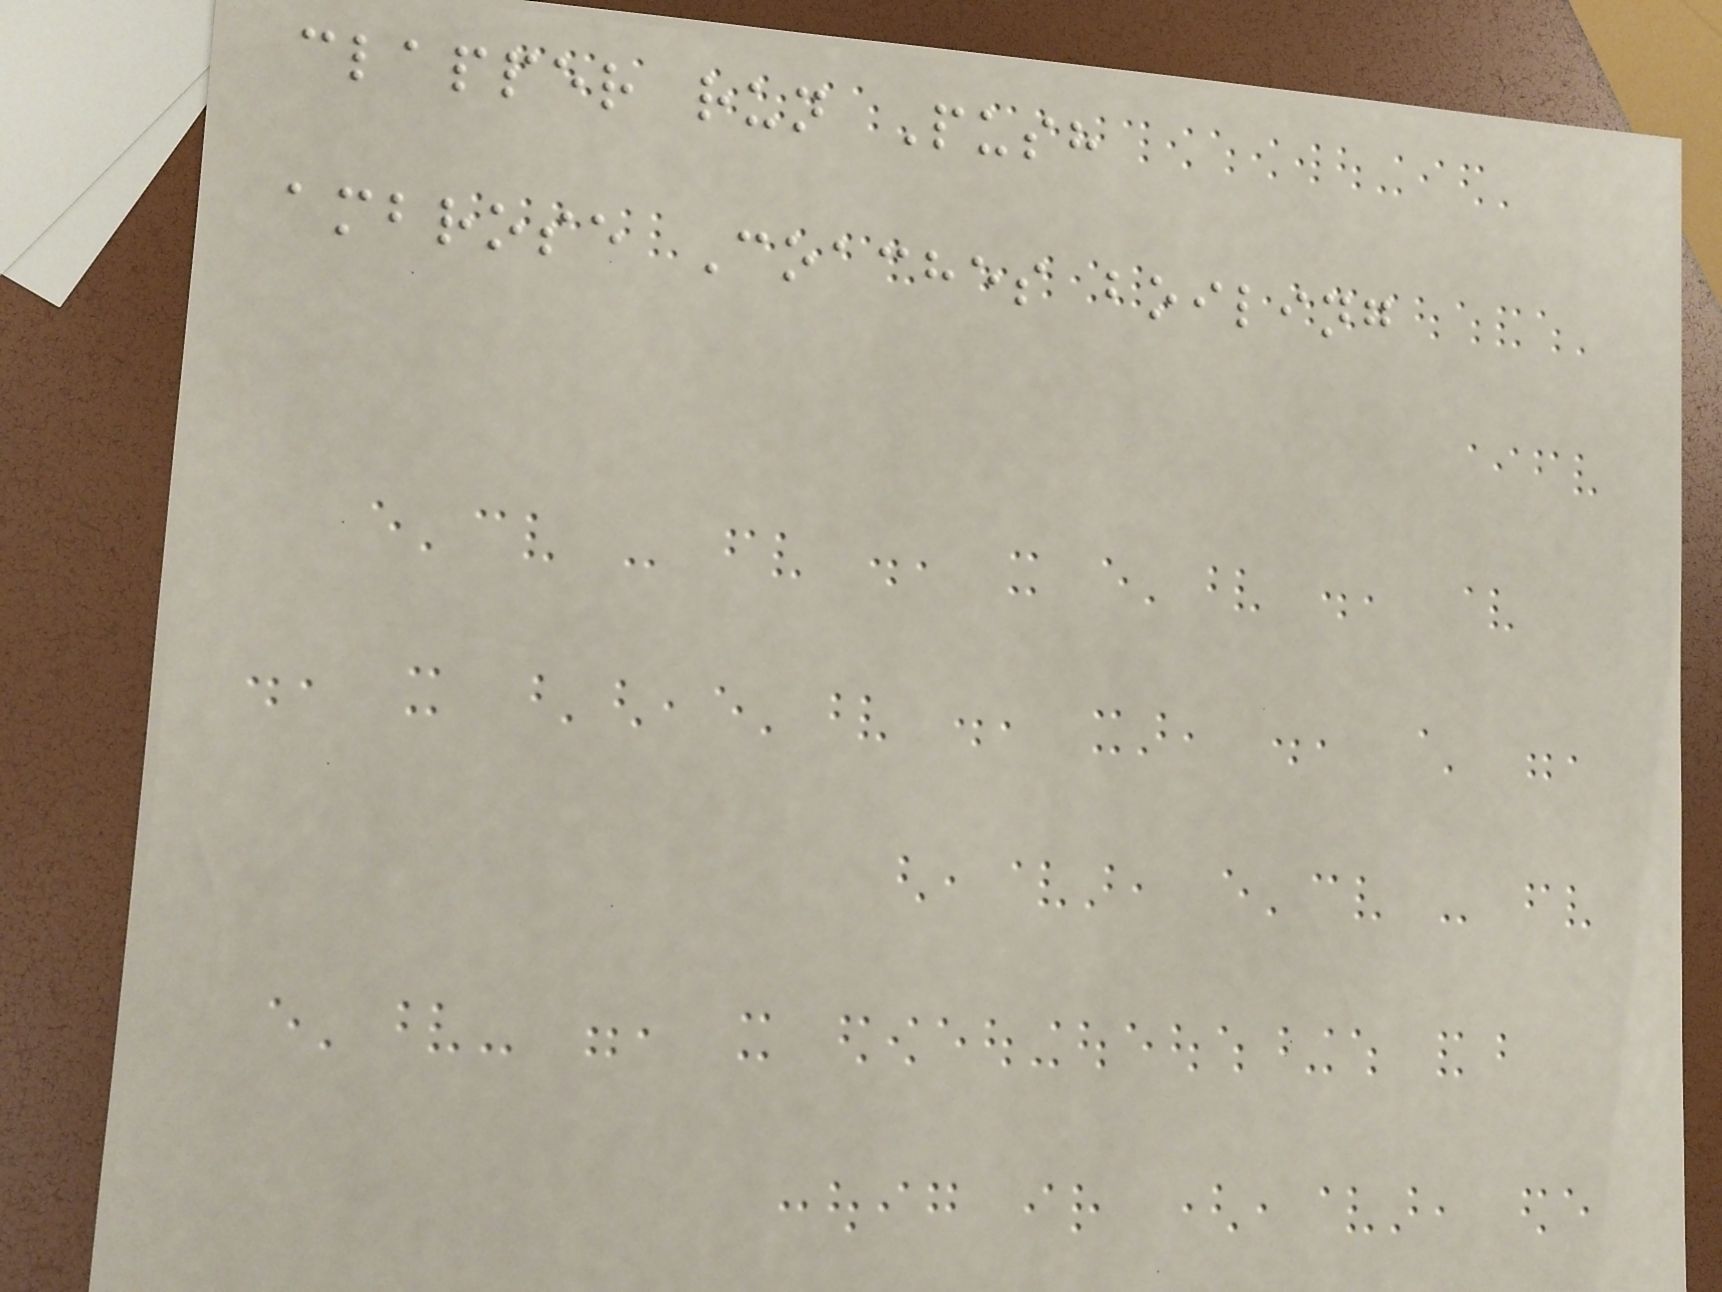clapper run Push
ambrose Coaches boiling
